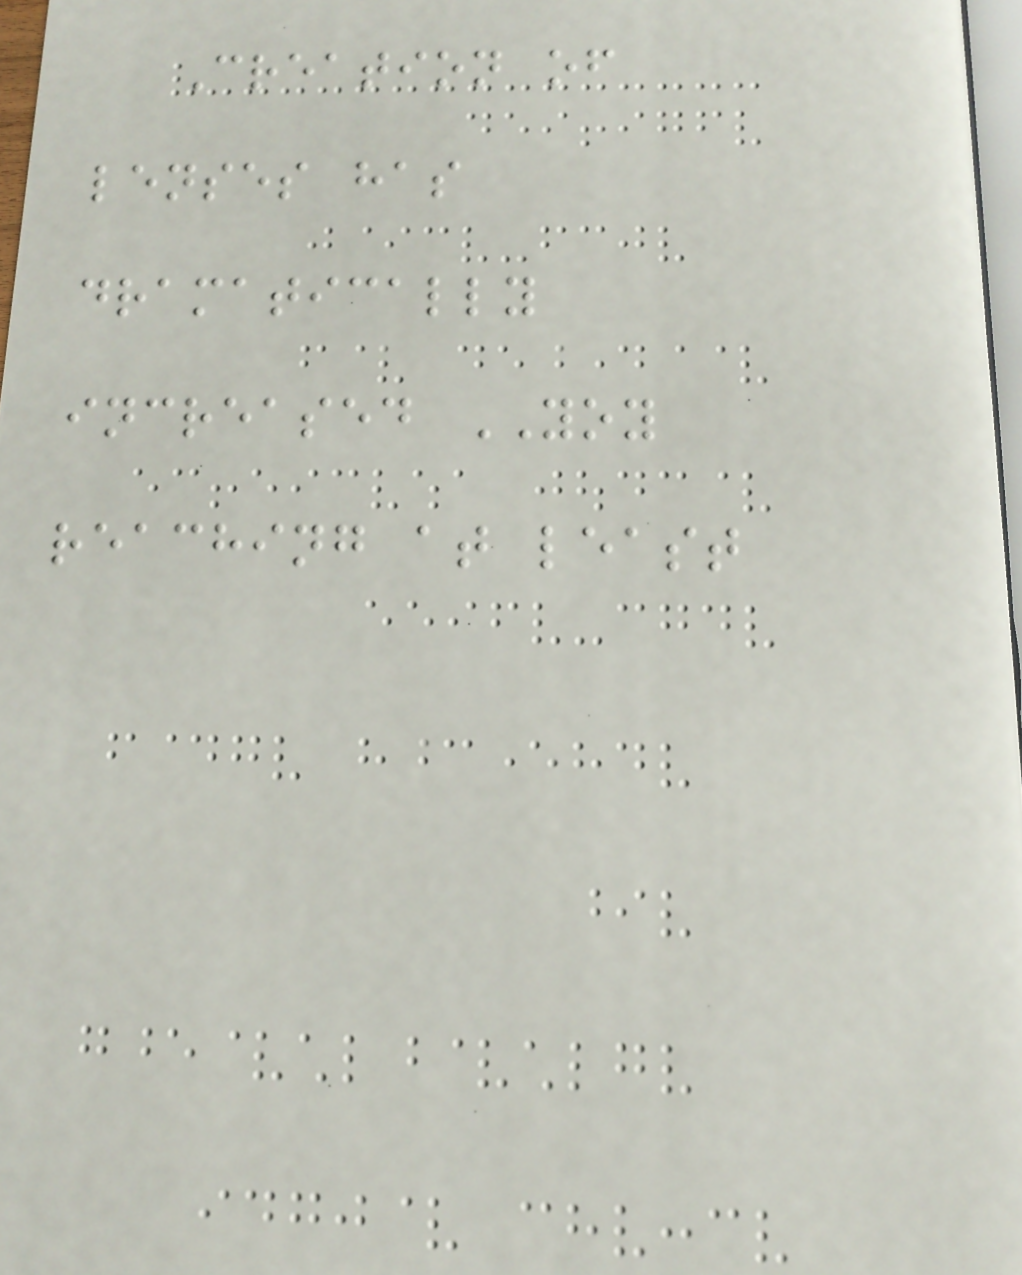Creation of
lenses has
dramatically
increased YOY
reaching at least
